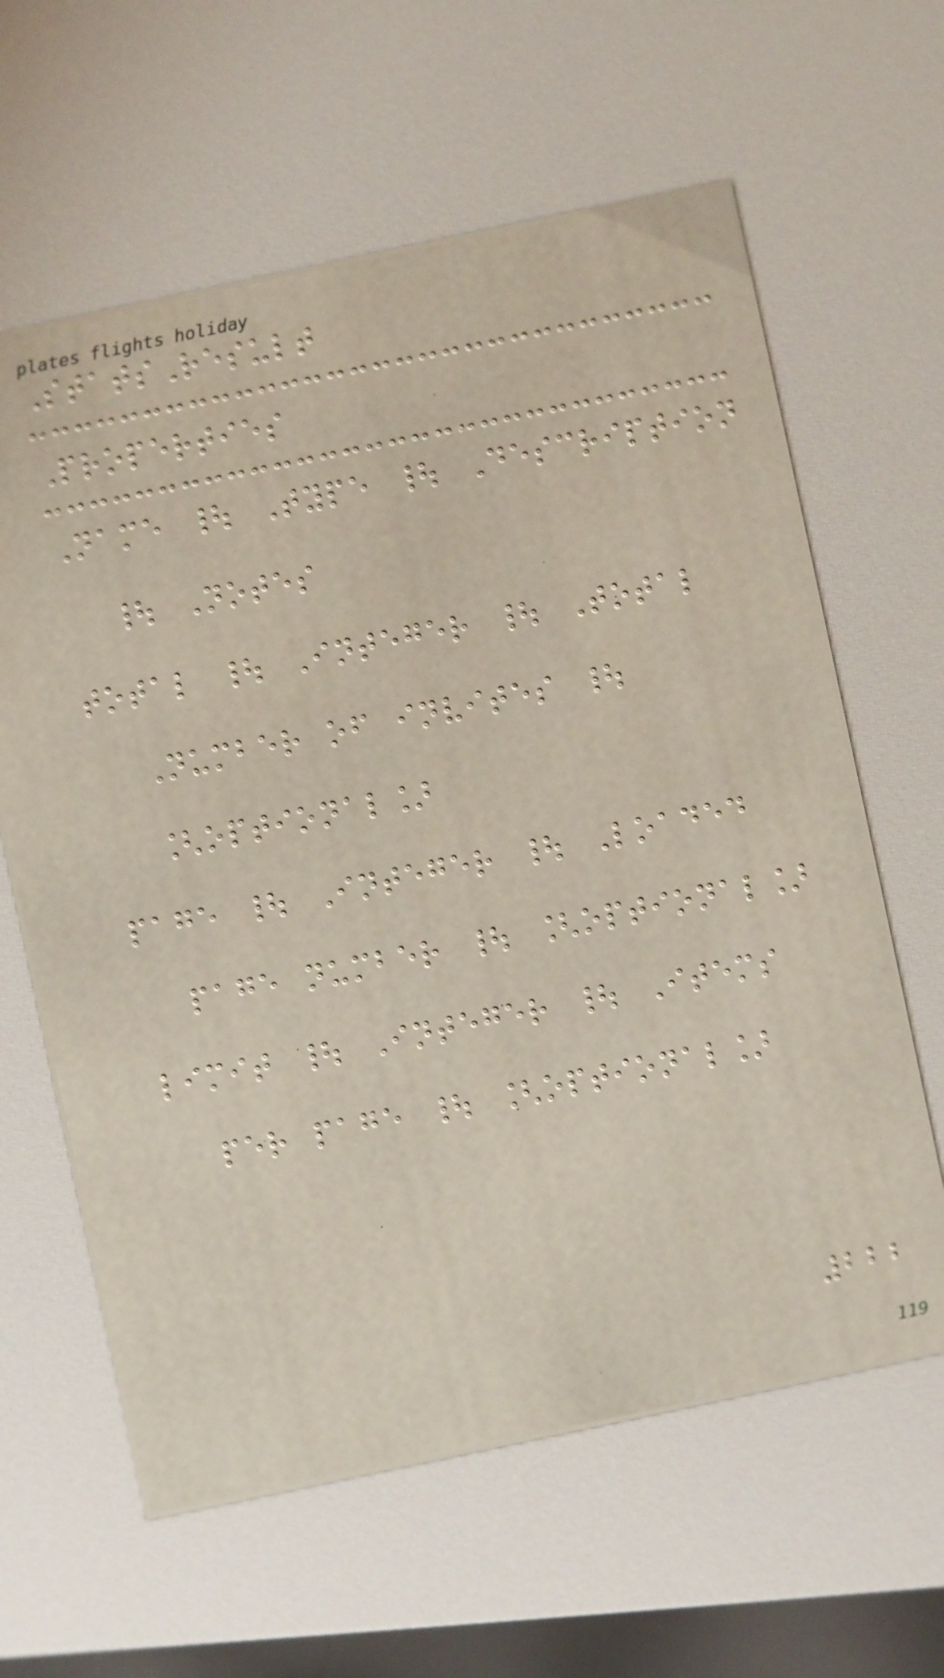StatsResult
Properties
Name | Type | Description
| Notes
total | Integer | Total
Number of invites |
[optional]
page | Integer | Loaded
page number | [optional]
limit | Integer | Items
per page | [optional]
222
